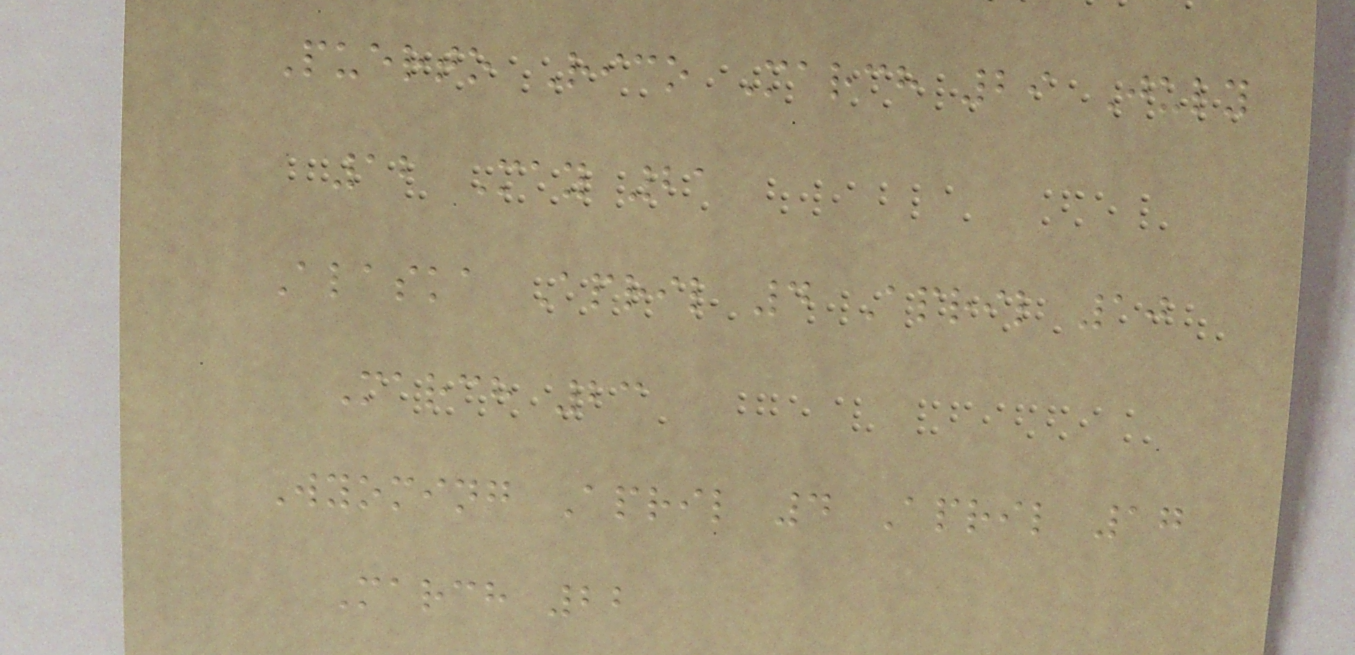Puerto Rico March 29 July
12 May 21
Alaska April 4 April 10
March 23
Wyoming April 4 April 17
March 22
